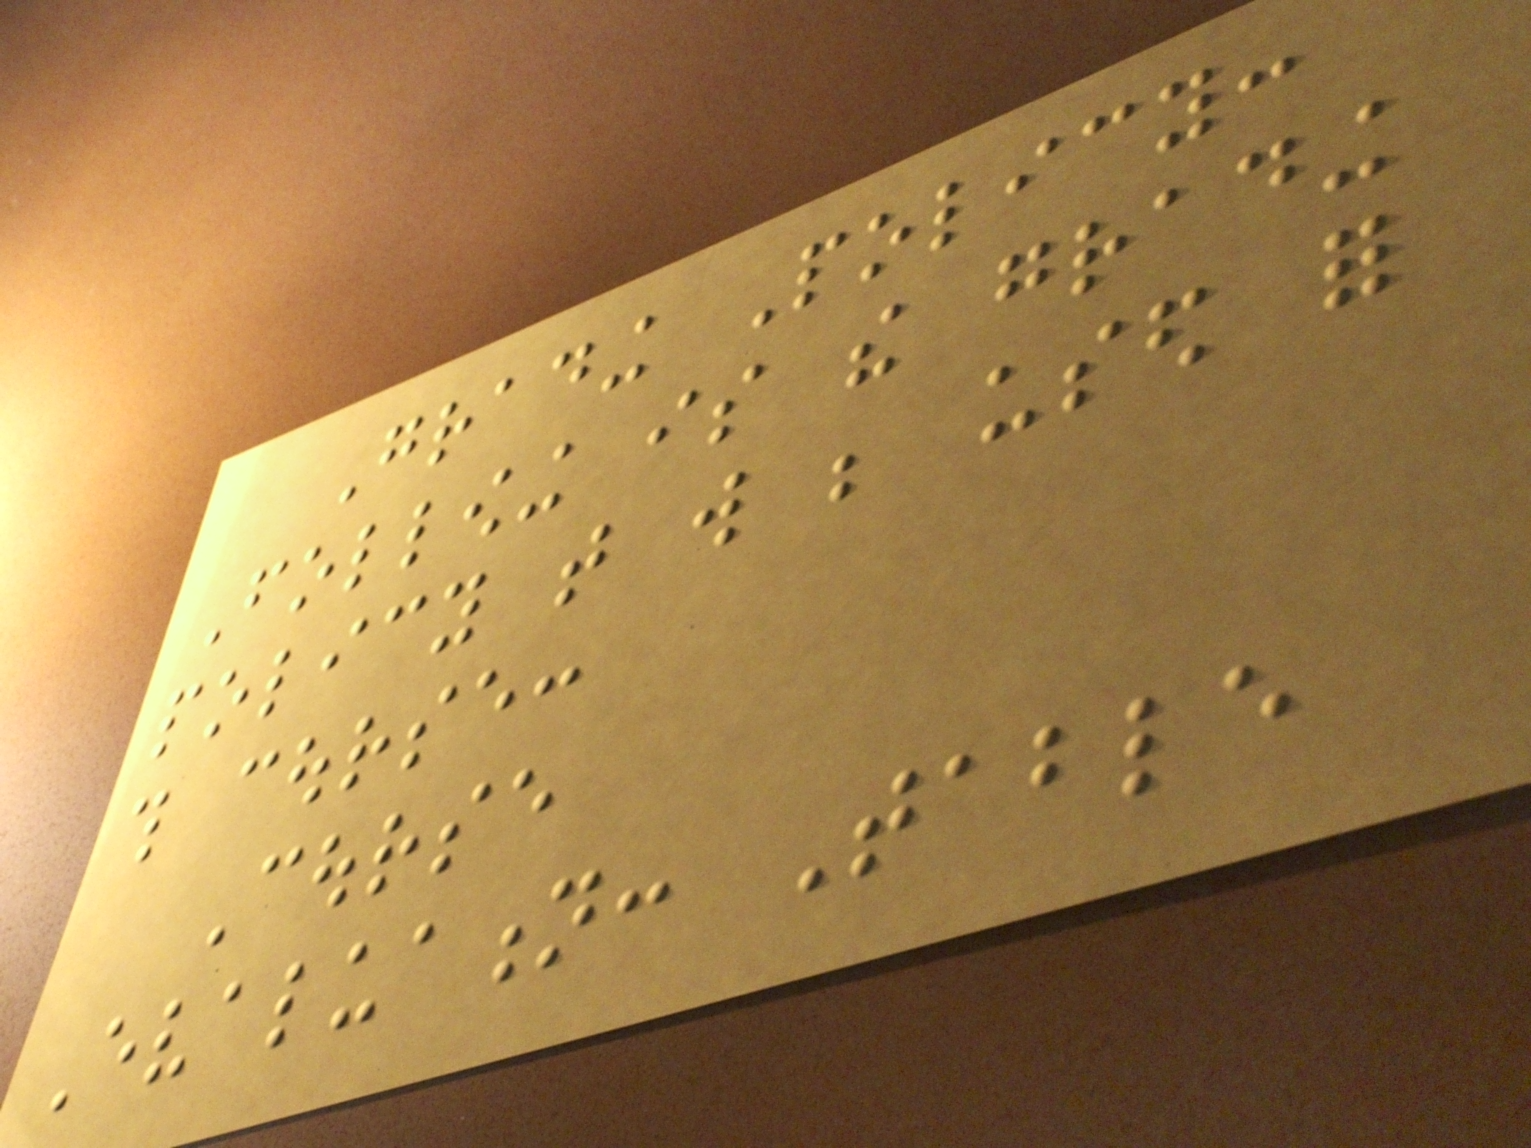Grading Policy:
Following is the grading
policy that will be used for
this course:
Course
Evaluation: Table
